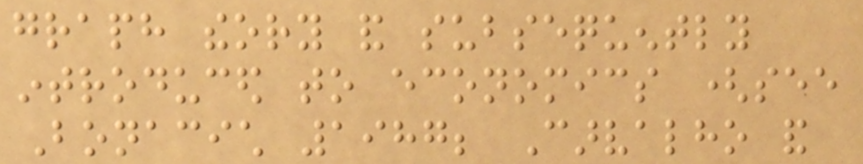graph theory and subsequently
introduced to economics (see
Bonacich 1987; Carvalho and
